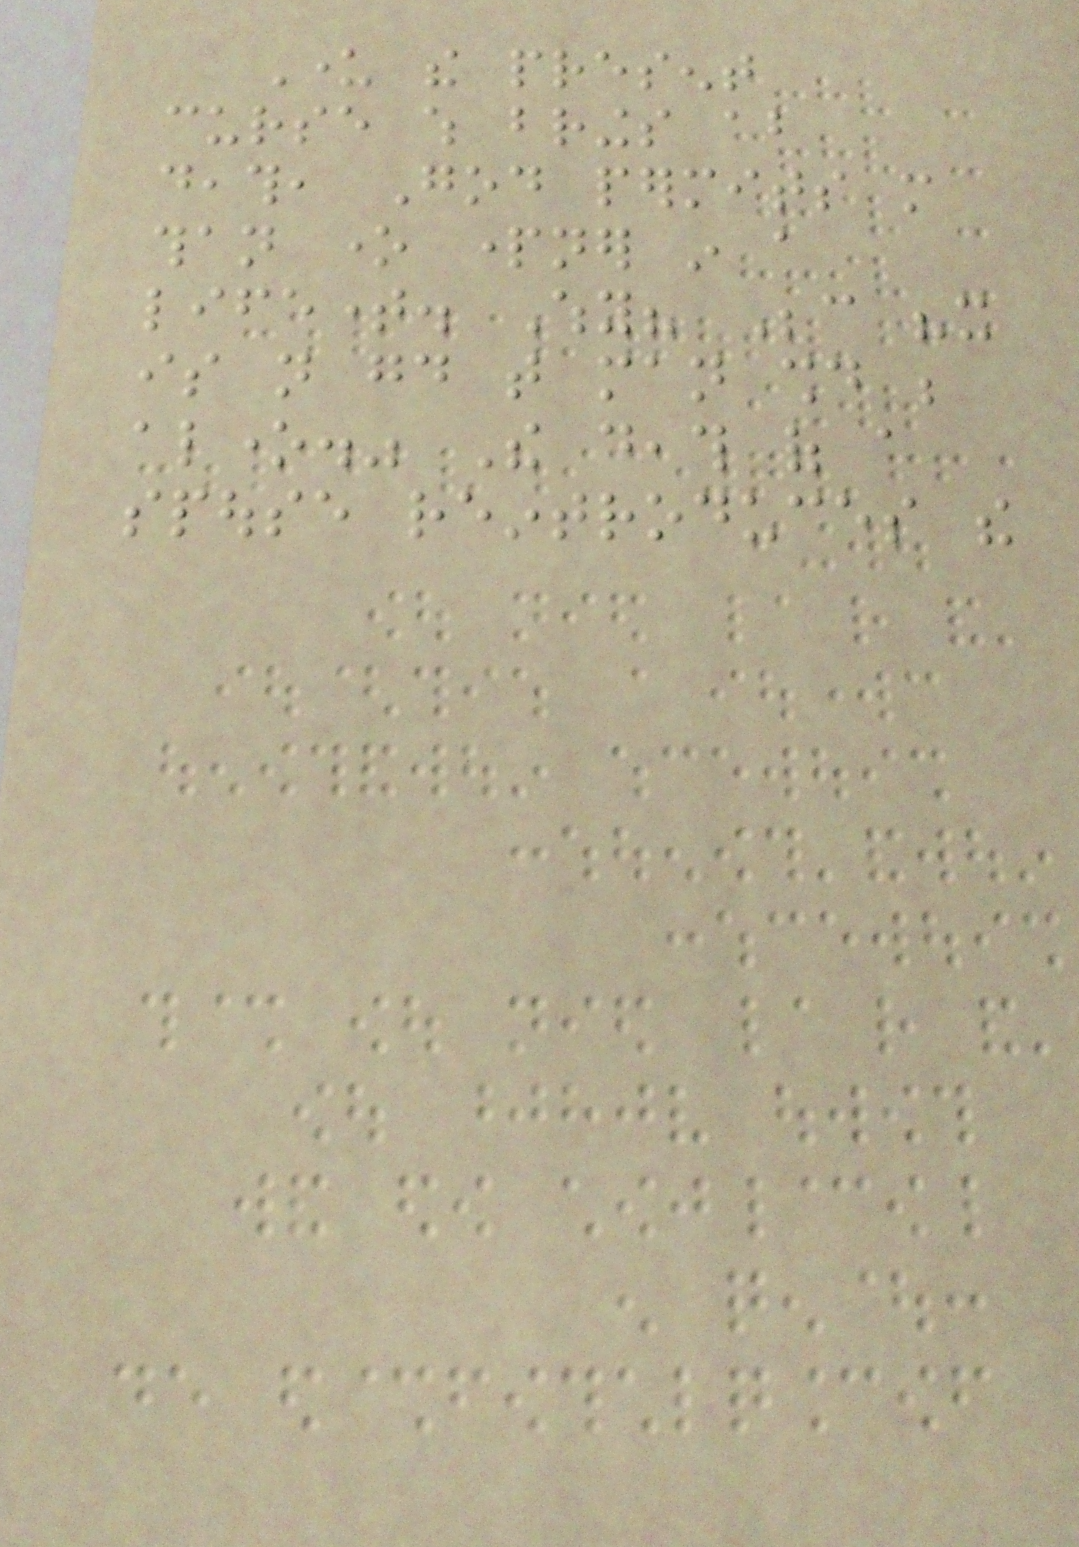Under the present
curse which brings about
death, God permits more
than one partner in a
lifetime. Why? Because "it
is not good that man should be
alone." The death of a
spouse reintroduces the
